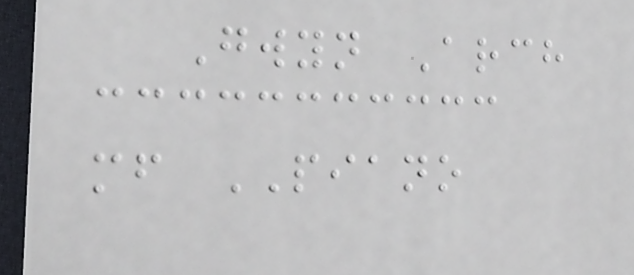Gwyn Arch
mf PIANO
